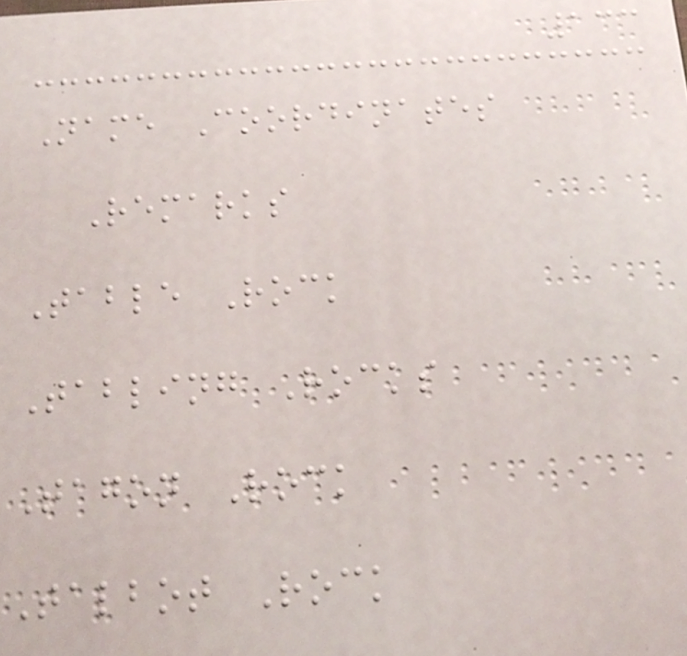133
Name Coordinates
Remarks
Table Rock
Tabling Rocks
Tagon Rock
Talbot Rock
